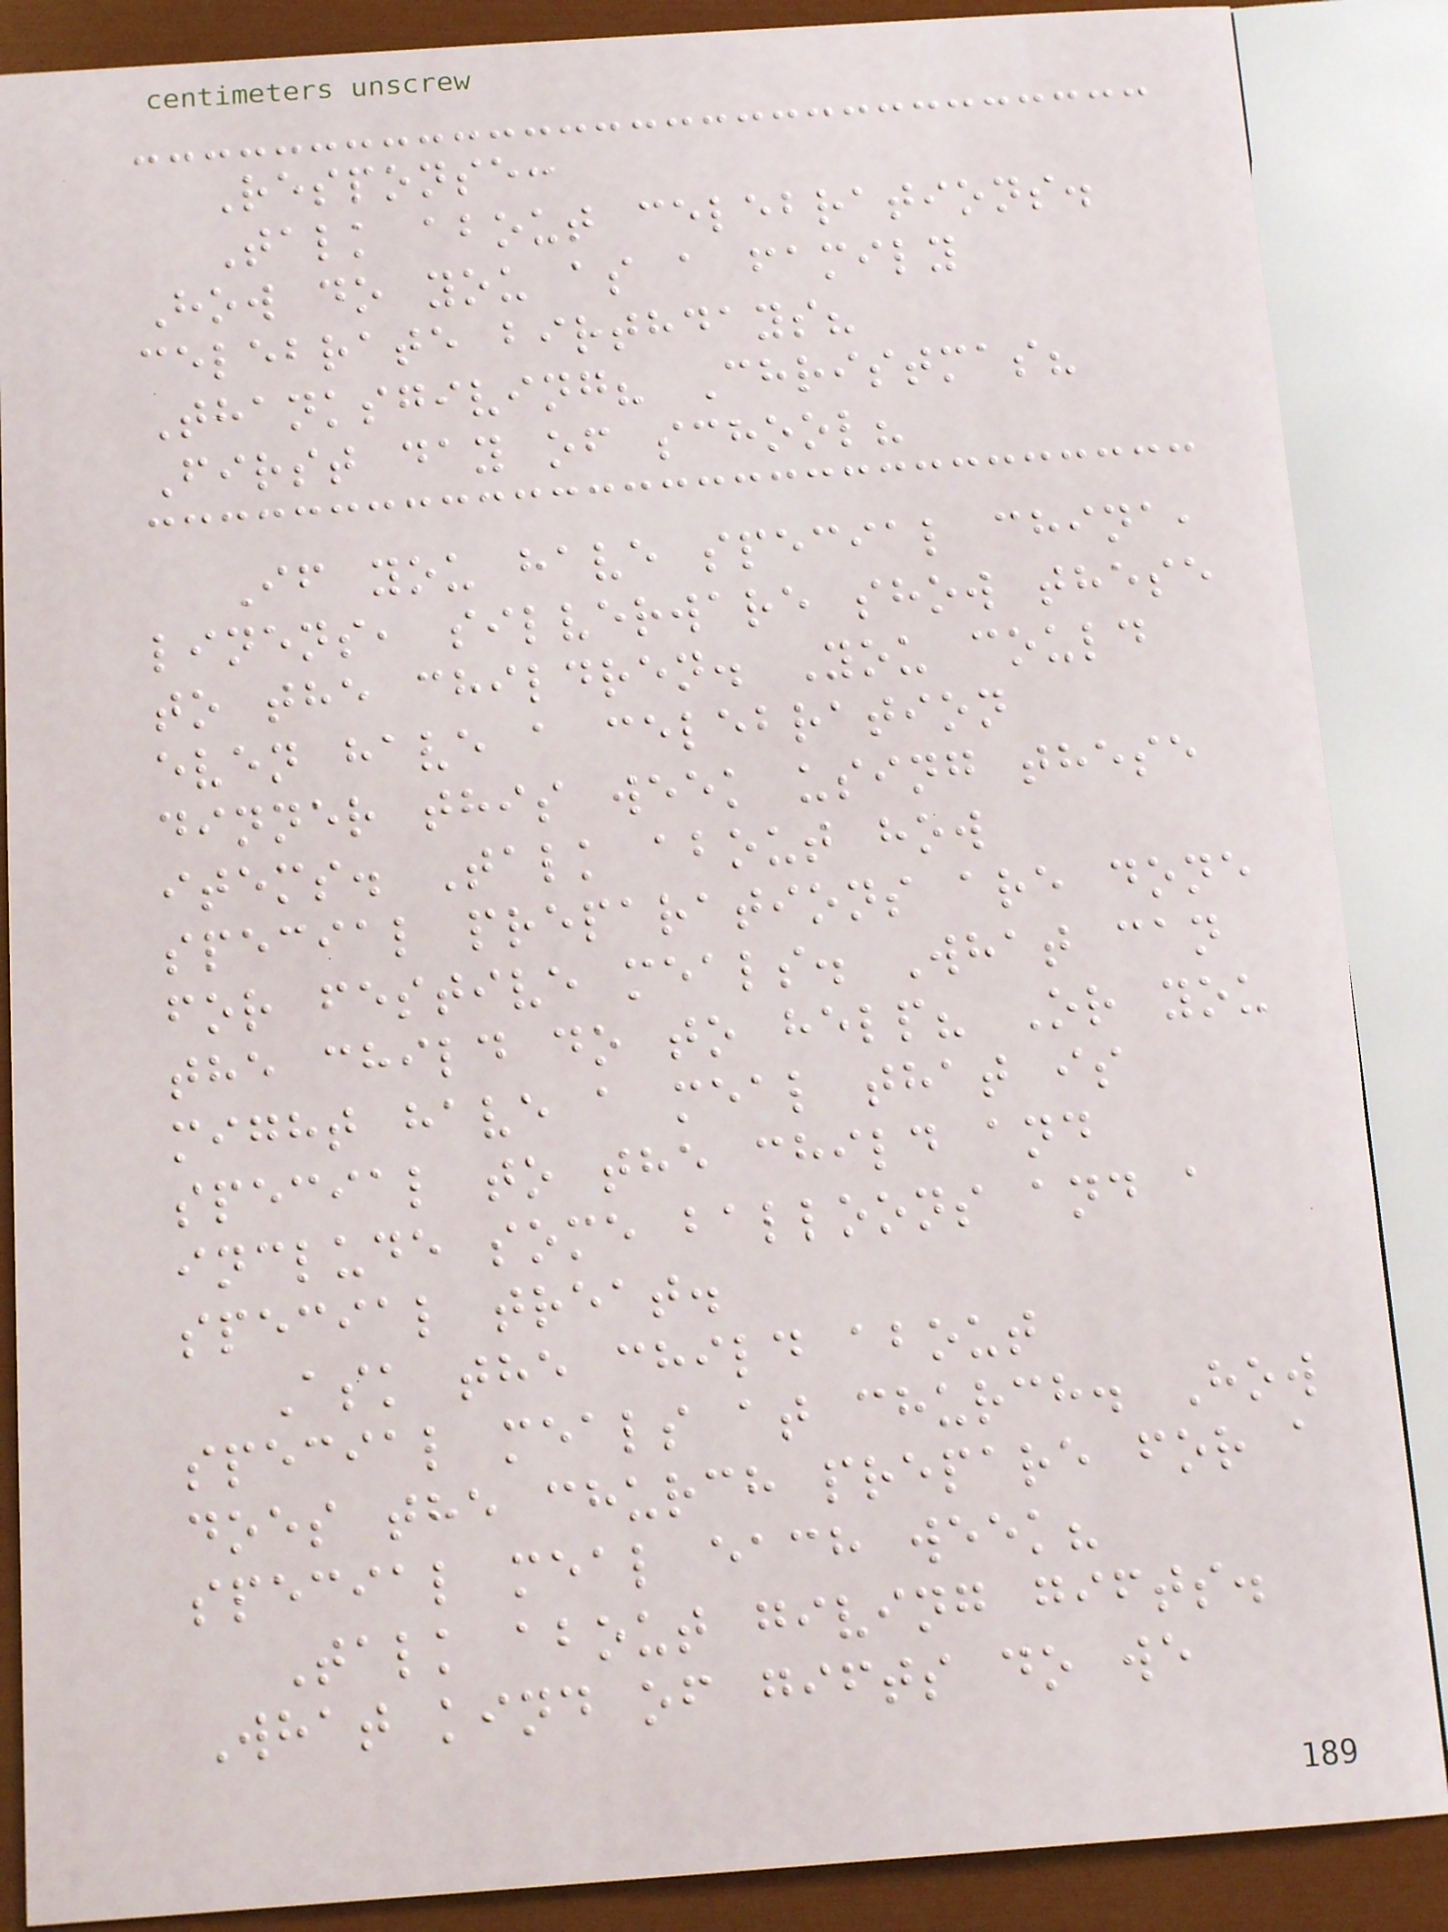Response:
Talk about celebrations.
How do you as a family
celebrate birthdays?
Thanksgiving? Christmas?
First day of school?
If you have special china,
linens, silverware show these
to the children. You could
even have a celebration
dinner this week using these
items. Talk about how
special preparations are done
for festive meals. What can
the child do to help? Or you
might have a meal that is
special to the child and
include some balloons and a
special treat.
Ask the child about
special meals at church. How
does the church prepare for a
special meal each week?
Talk about giving gifts.
What kind of gifts do we
